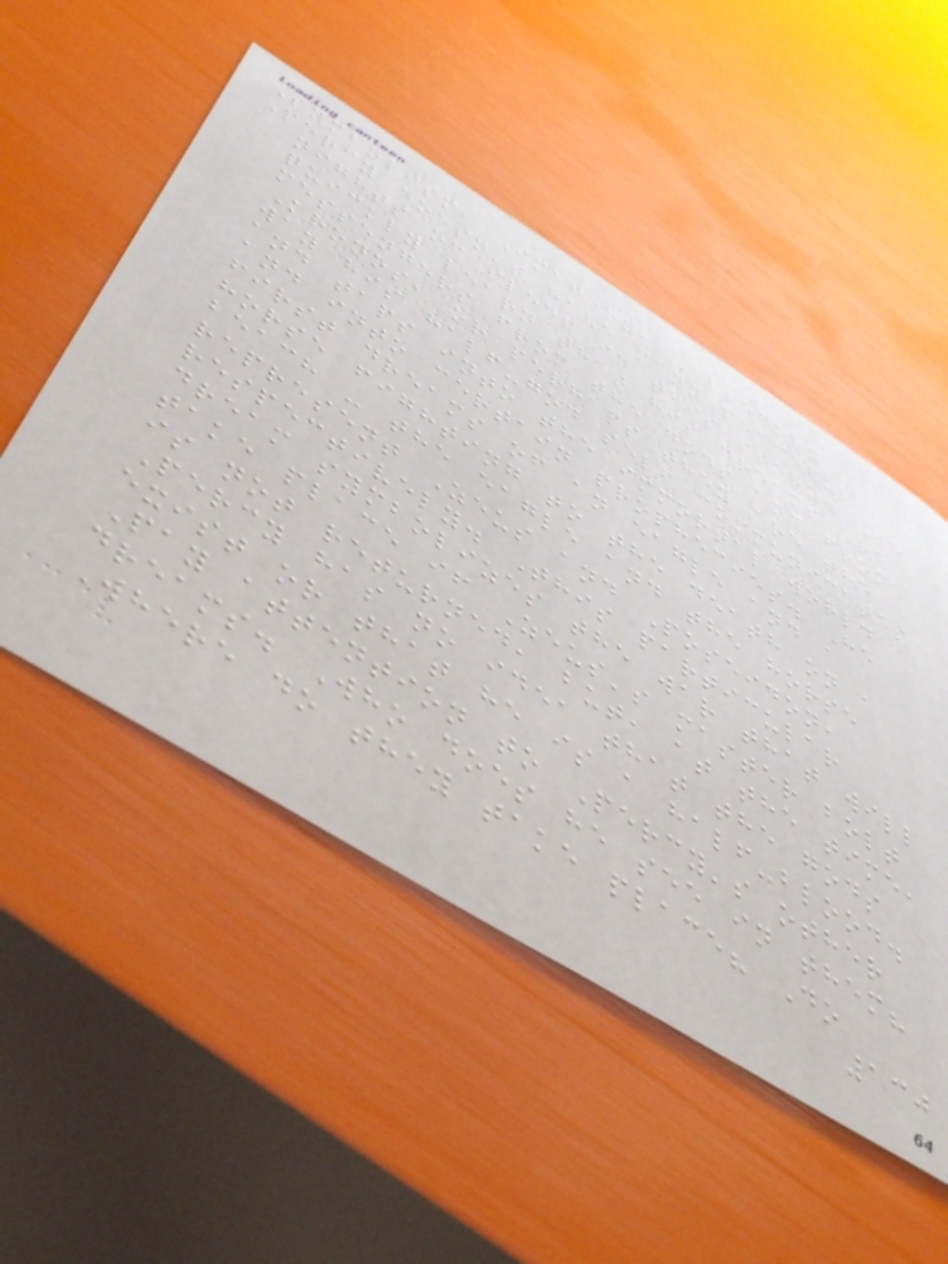Symbolism, Imagery, Allegory
Percy doesn't have many peaceful
nights of sleep in this story. We
quickly learn that his dreams are
messengers from the gods and from
Kronos, or perhaps they are the
way his half-god self communicates
and taps into the immortal world
and into certain prophecies. He
first dreams of an eagle and a
horse fighting to the death on a
beach - the eagle and the horse
represent Zeus and Poseidon,
respectively. This particular
dream symbolizes the war that will
take place if Zeus's master bolt
is not returned, but, at the time,
Percy has no idea that the gods
exist or that he is a half-blood.
Pay attention to Percy's other
dreams. Who does he see in them?
Where do they take place? Do
130
